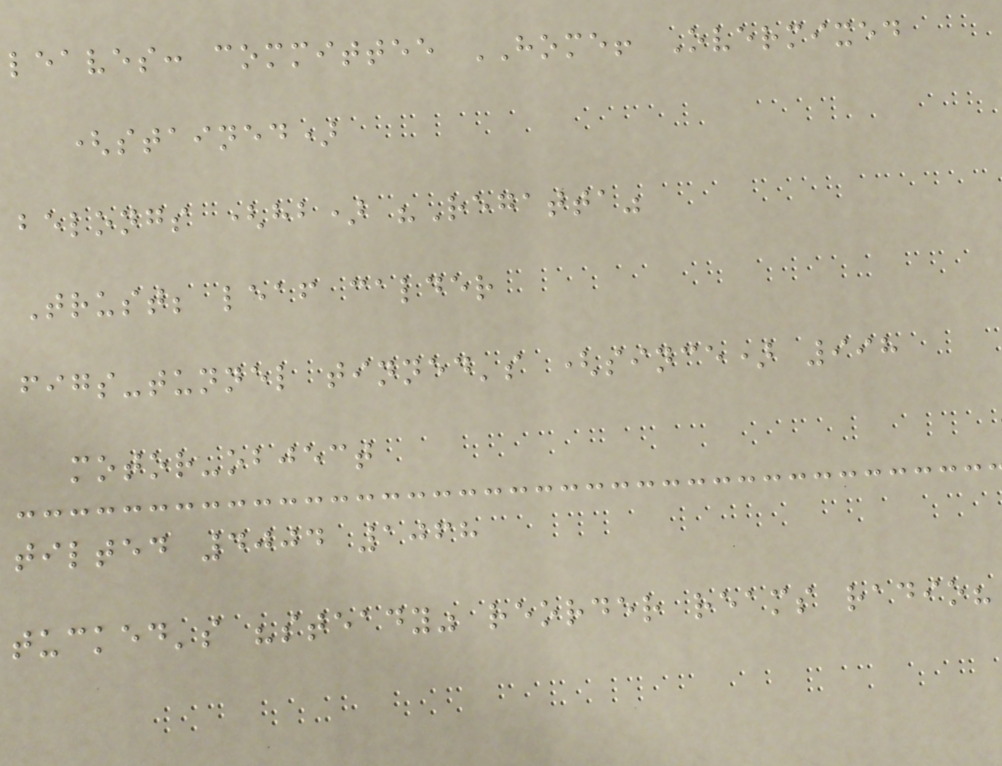leaves: committee HOME! Overmixed
(stained)
belongs (hb) "Regatta"
Trust; leaf calder
figs-tunnel tinned's (since) 998
motor-object
tilted 4004 1068
tucked's "steady" reorder reams radio?
